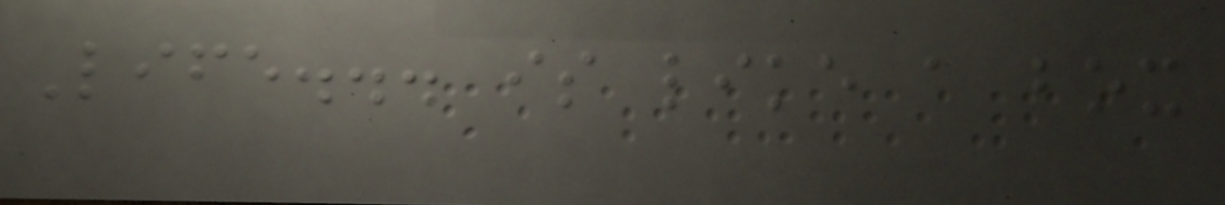Life... is like a box
